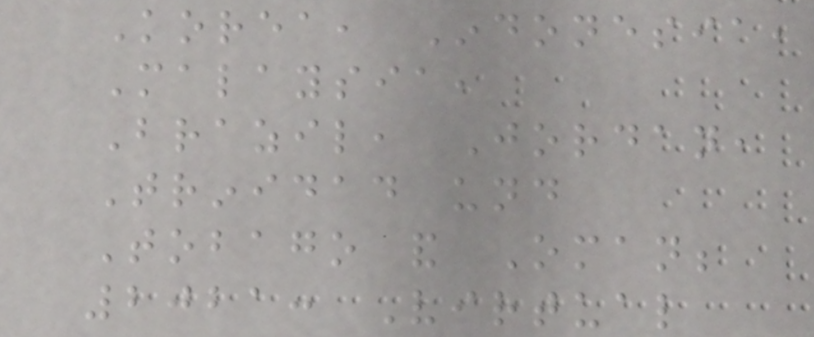Korea, Indonesia,
Malaysia,
Brazil, Jordan,
Trinidad und
Tobago and Oman;
2021: Virtual
